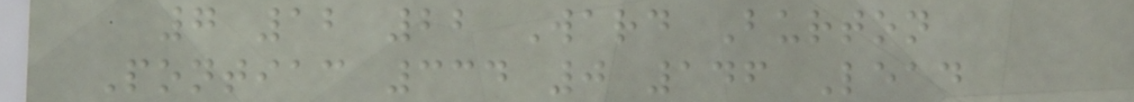7 12 22 Ward Burton
Pontiac 334 0 146 Lead
